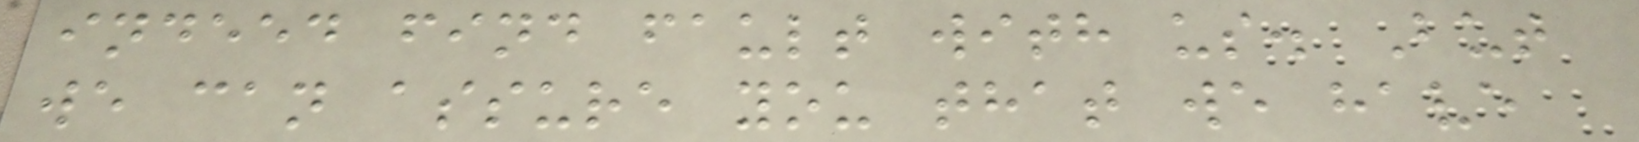indeed find fault with us. But
we can assure you that we have
